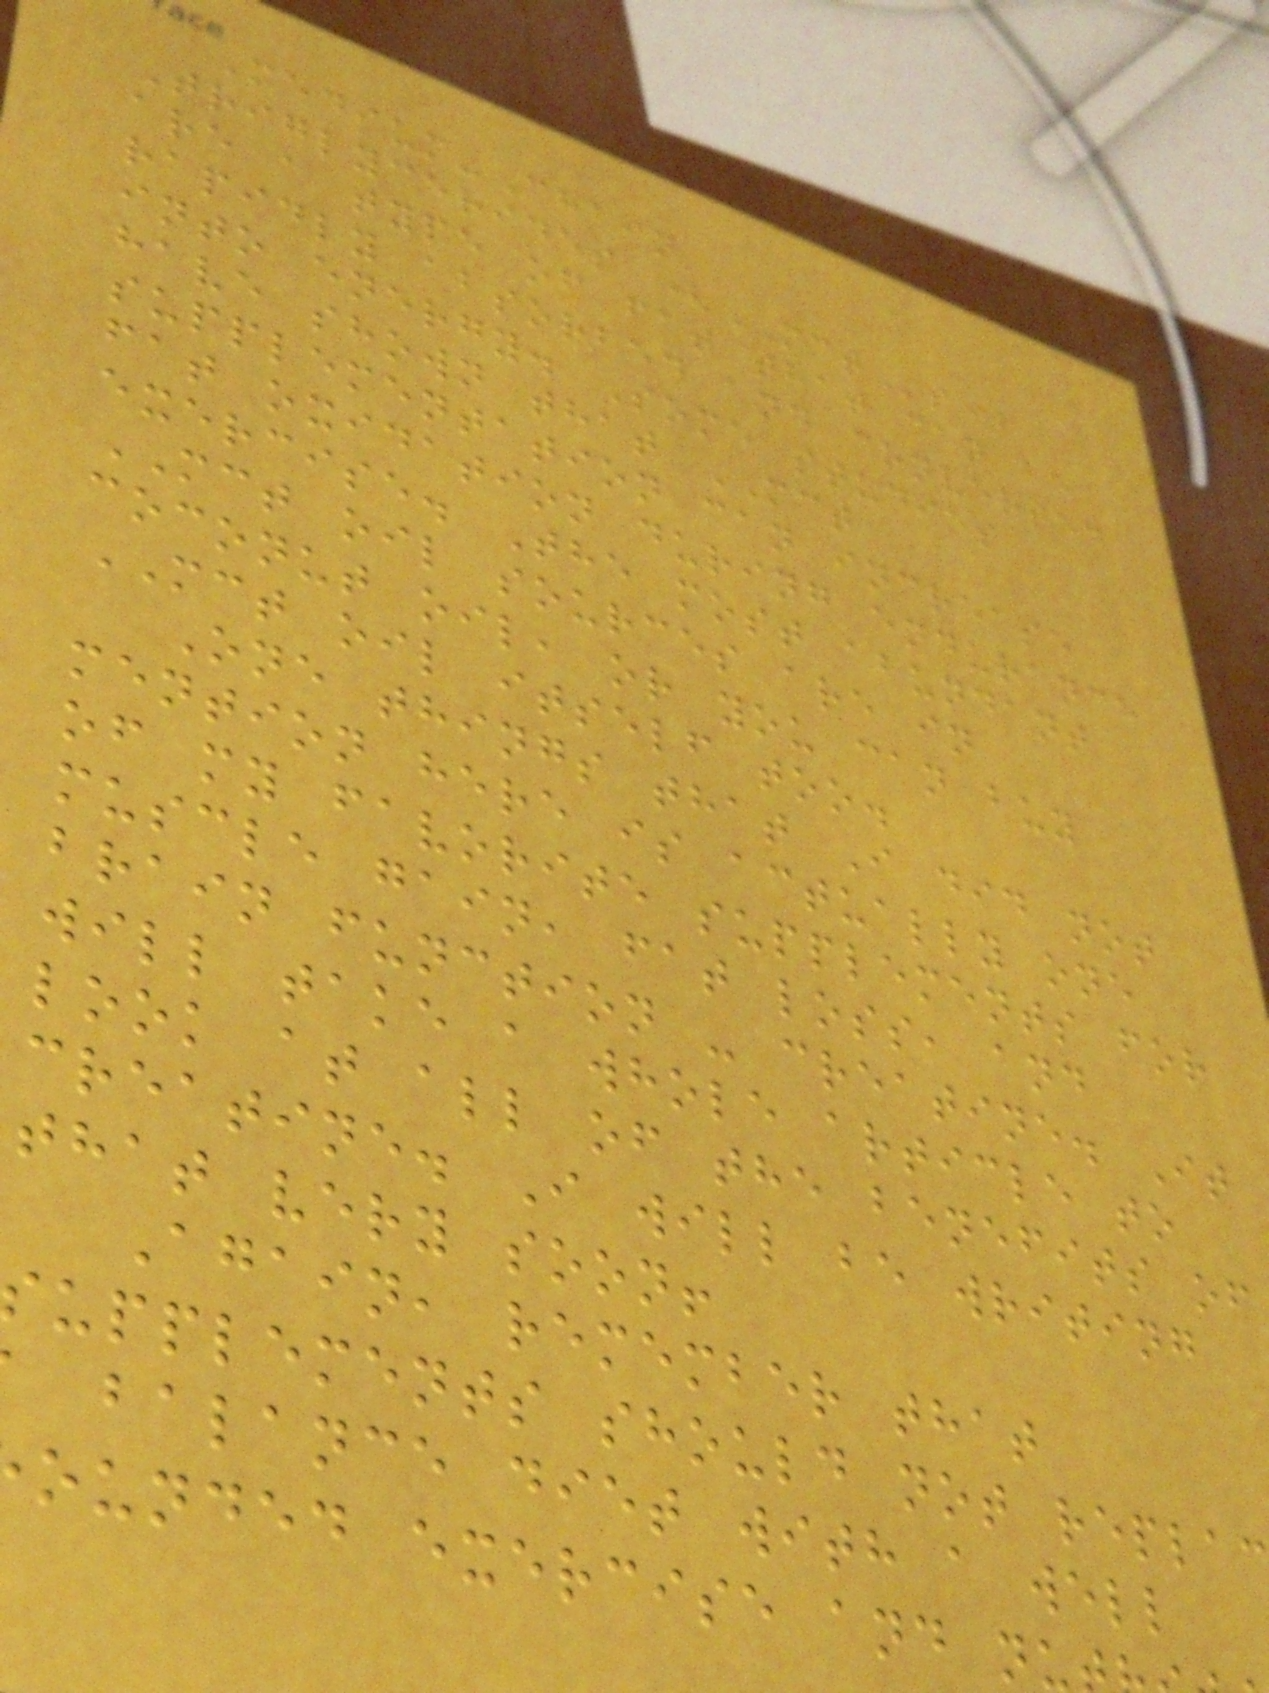Medium-Chain
Triglycerides (MCTs)
are a type of fat that can be
rapidly absorbed and converted
into energy. Some studies
have shown that MCT
supplementation can increase
fat oxidation during endurance
exercise. The most abundant
MCT oil sources are in
coconut oil, or you can buy
MCT oil itself too.
One things that I did not
mention here is actually one
of my favorite supplements for
muscle gain, fat loss, and
brain function - creatine. It
will take a whole article to
look at all of the benefits of
creatine. I will be writing
that very soon!
Again, remember that
upplements should not repla
balance diet with a well
ounded exercise and nu
